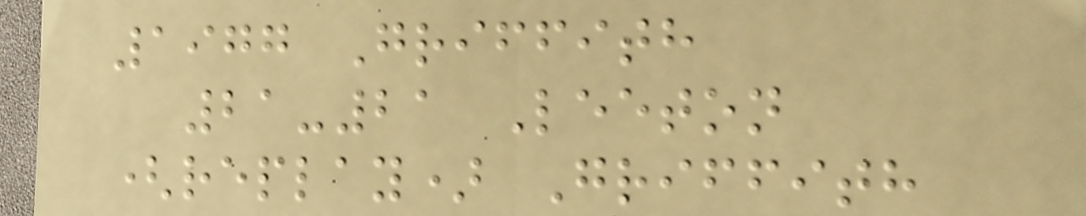1977 Griffith
21-21 Leeton
(replay) Griffith
